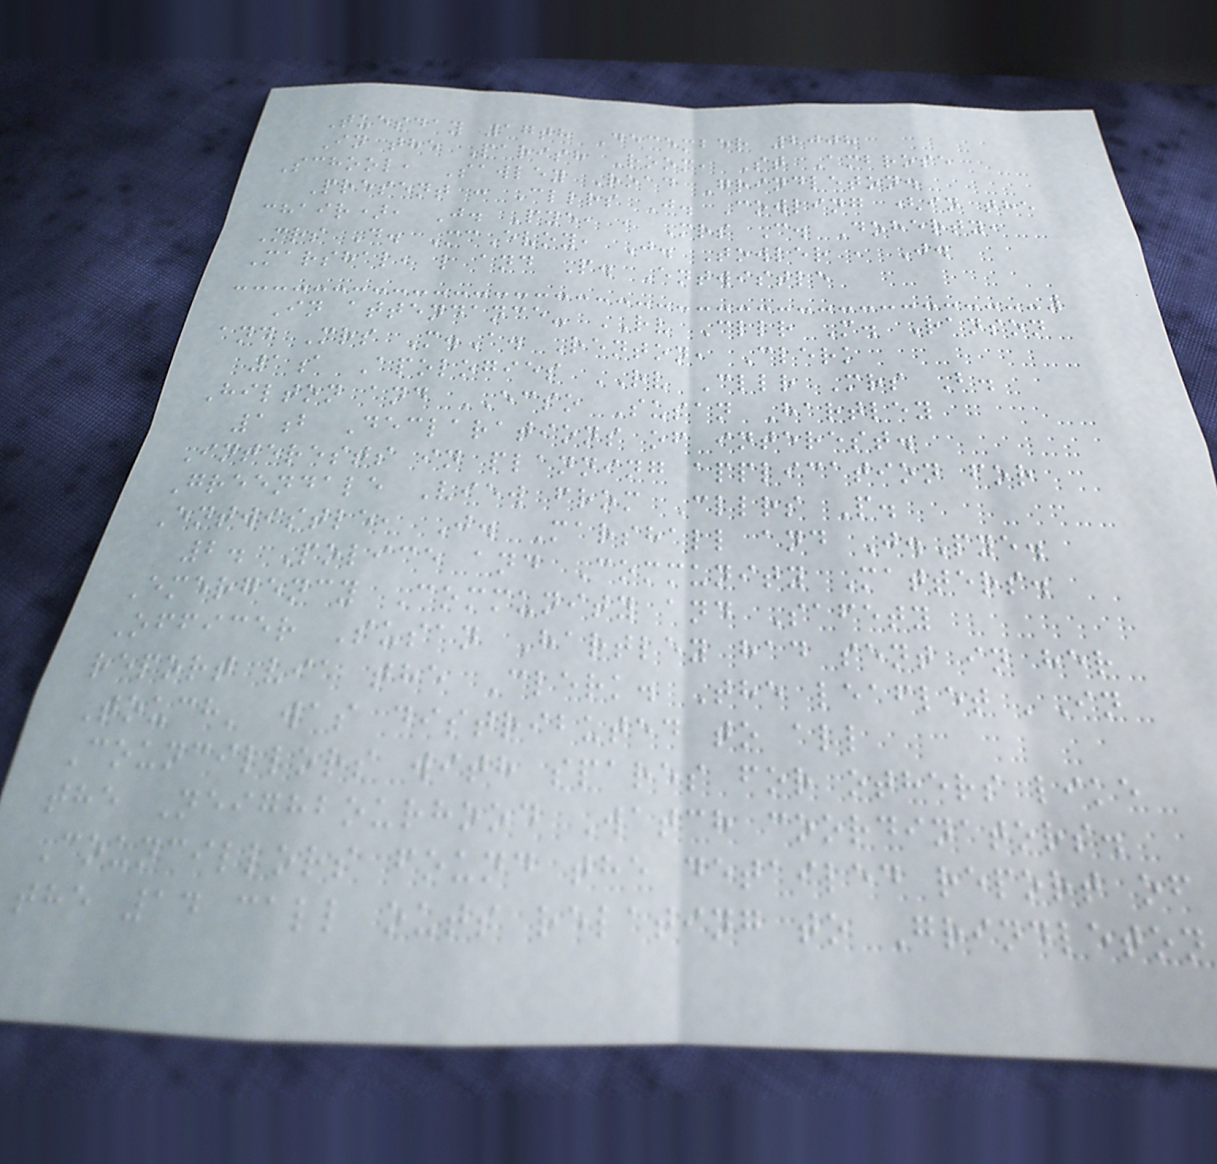Tuesday 17th December 2008
In the Parish Room, St Ambrose
School, Sawley Road Grindleton.
Present : Cllrs J. Cowling (in the
chair), J. Pye, , Mrs C. Doherty,
Mrs D. McEvoy, J. Towler , J.
Marshal, l and P. Entwistle
In attendance- RV Cllr M. Ranson
and Mrs M.A. Renton, Clerk
1a Apologies RV Cllr Mrs B.
Hilton and ECSO Susan Hartley
1b Declarations of interest.
Interests in planning application for
Greendale View from Cllrs P.
Entwistle, J. Marshall and J.Pye.
2. Police and Community Matters.
Emergency Community and Safety
Officer Susan Hartley had sent in her
report via the Clerk. The leaflet 'In
Touch' was distributed to all
Councillors with spares for others like
the Neighbourhood Watch coordinators.
Councillors found the detailed report of
the 14 call outs relating to Grindleton
